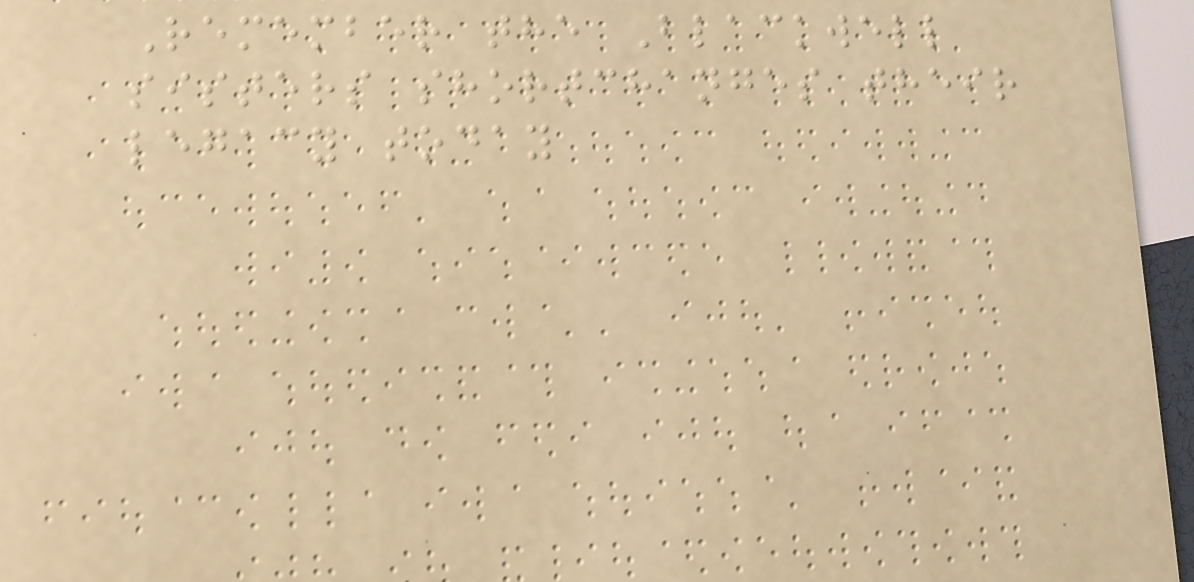Remember the Blackwell
sisters shortchanges their
legacy today
